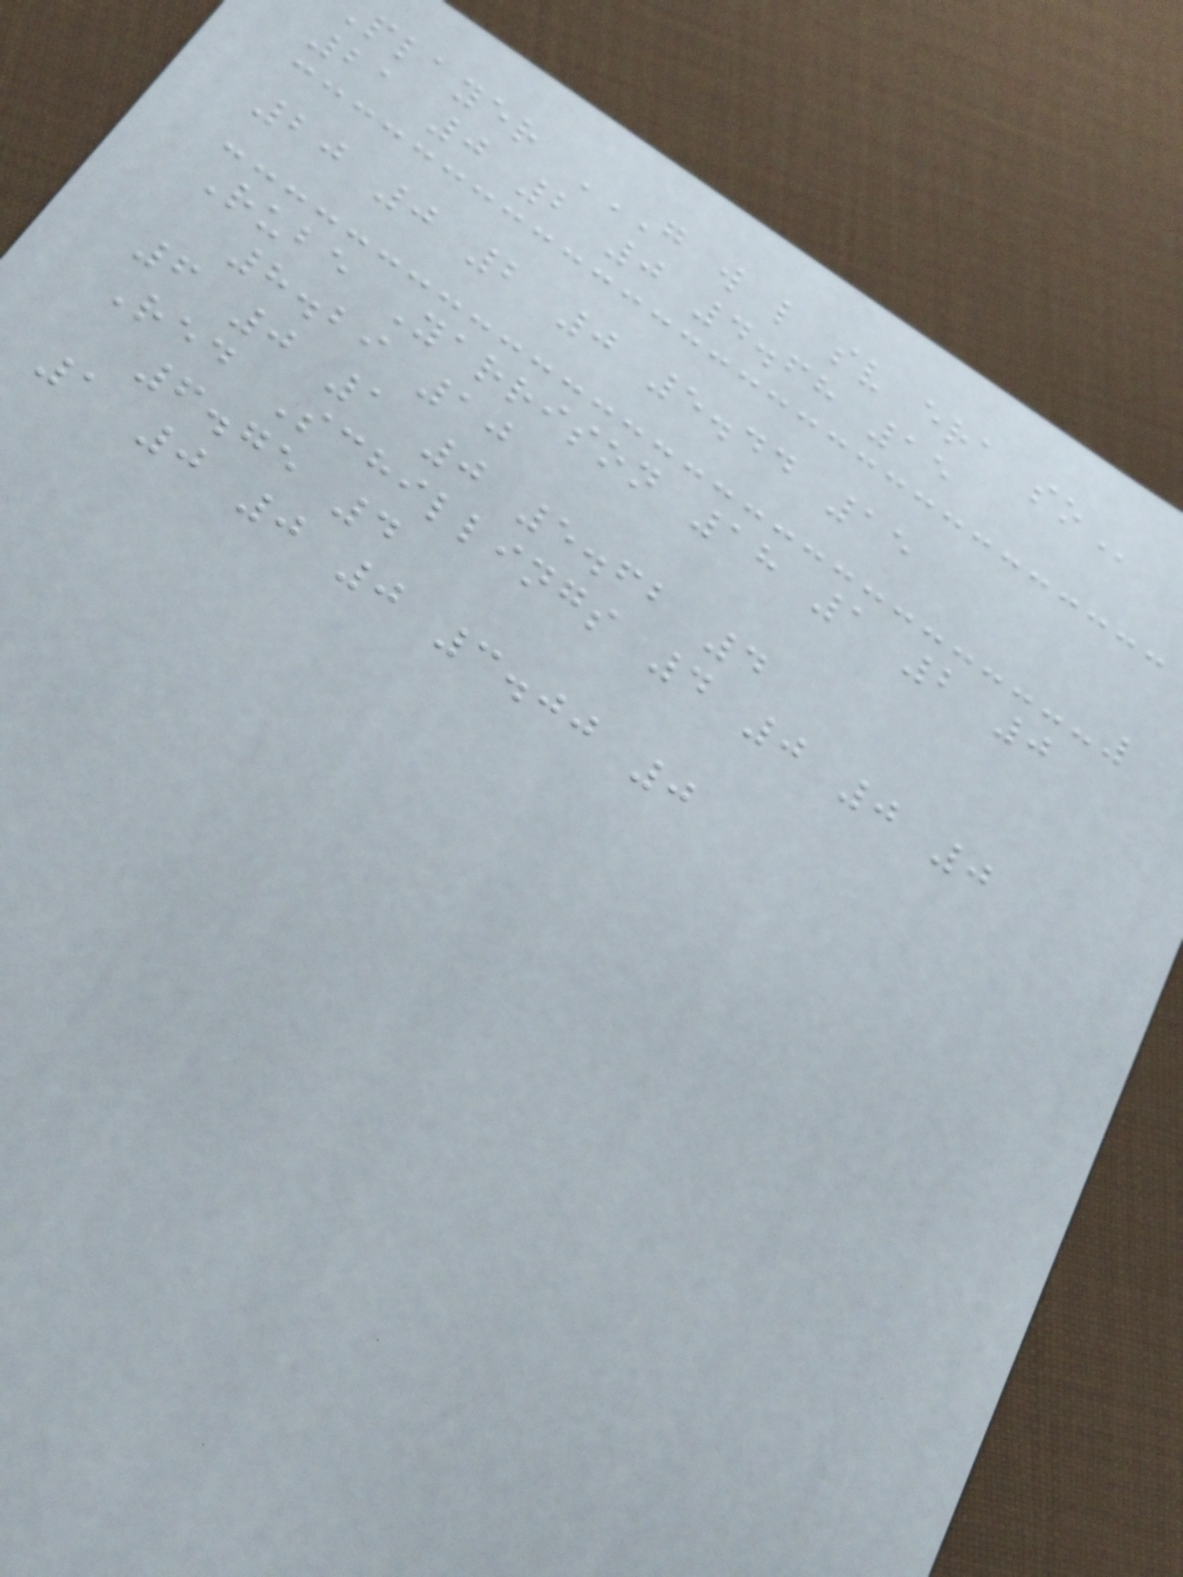player G W L SV ERA SO
21 0 2 0 4.68 15
20 0 2 0 5.44 15
Rube Yarrison 18 1 2 0
8.29 10
6 0 1 0 5.62 4
Red Schillings 4 0 0 0
6.75 4
1 0 0 0 3.00 0
